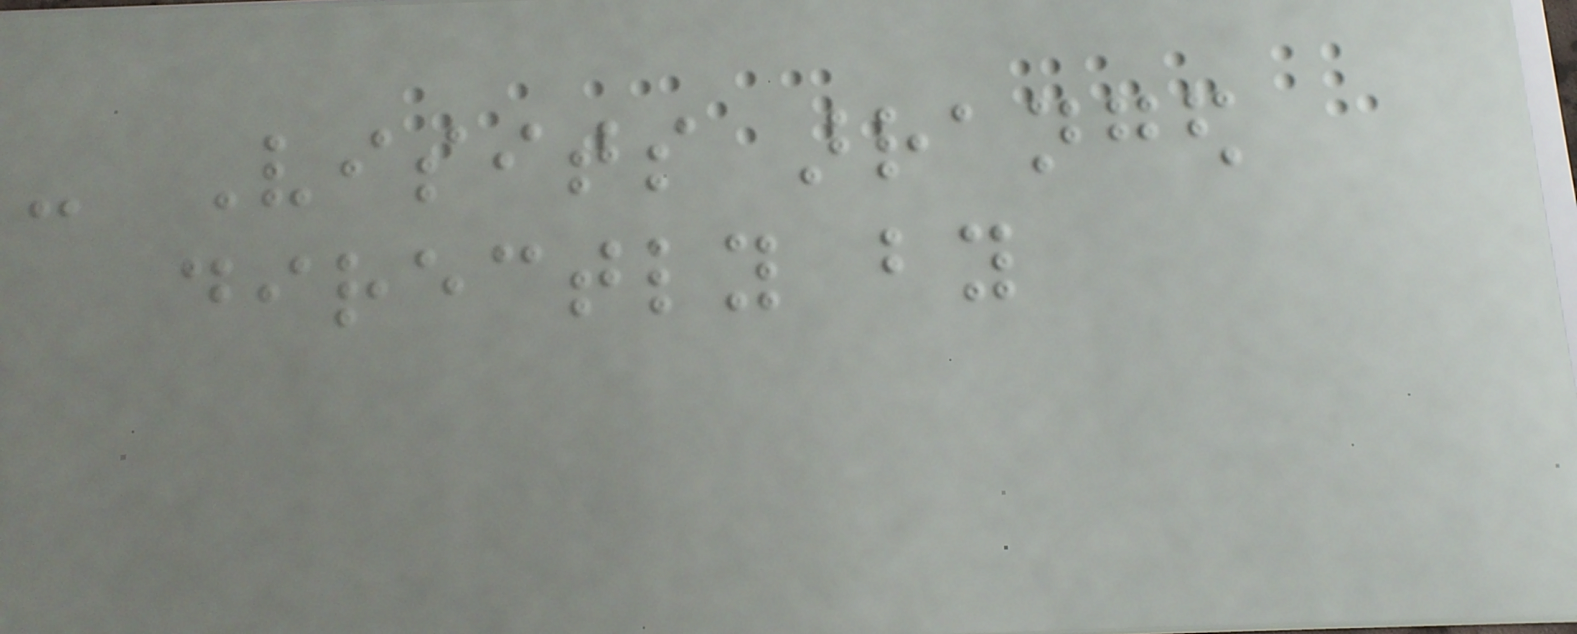- Visits arranged
directly by
